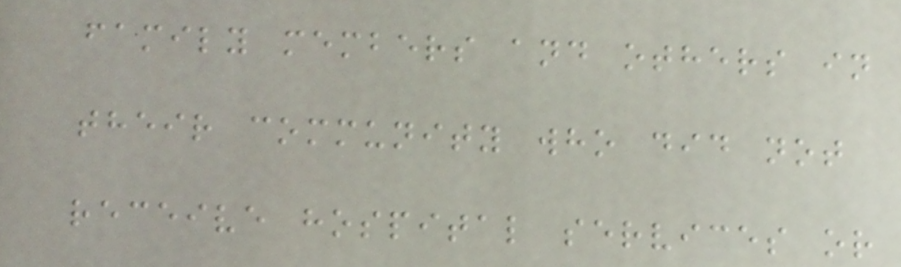family members and others in
their community who did not
receive hospital services or
